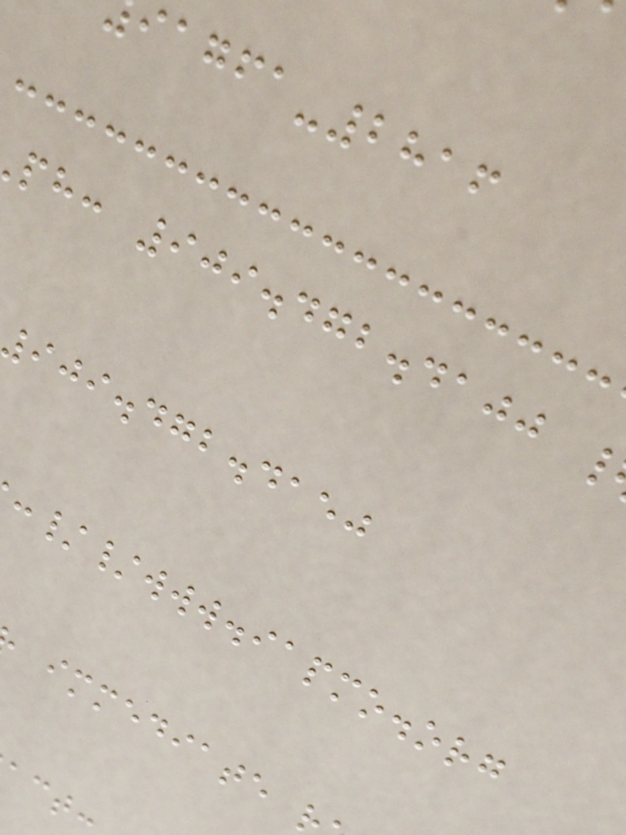-2816
ph: 909.472.4100
iji.dgb.daej
://www.iapmo.org
immediate
